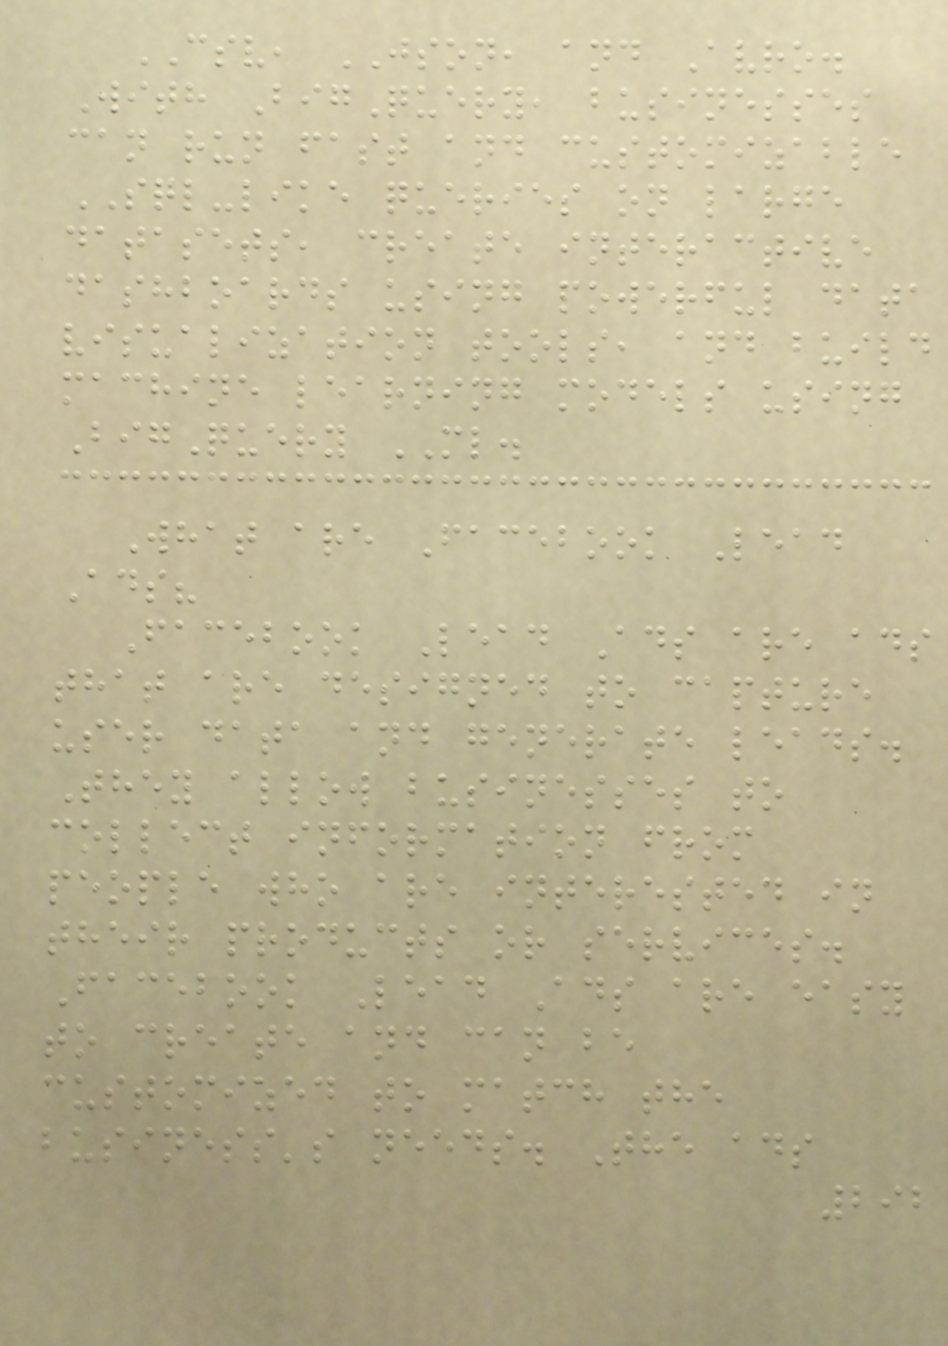CSV, JSON, and Avro.
With BigQuery, businesses
can run fast and customizable
SQL-like queries on large
datasets, create interactive
dashboards using powerful data
visualization tools, and build
machine learning models using
BigQuery ML.
What are Facebook Lead
Ads?
Facebook Lead Ads are ads
that are designed to capture
user data and generate leads.
They allow businesses to
collect information from
people who are interested in
their products or services.
Facebook Lead Ads are easy
to create and can be
customized to match the
business's needs. The ads
292
